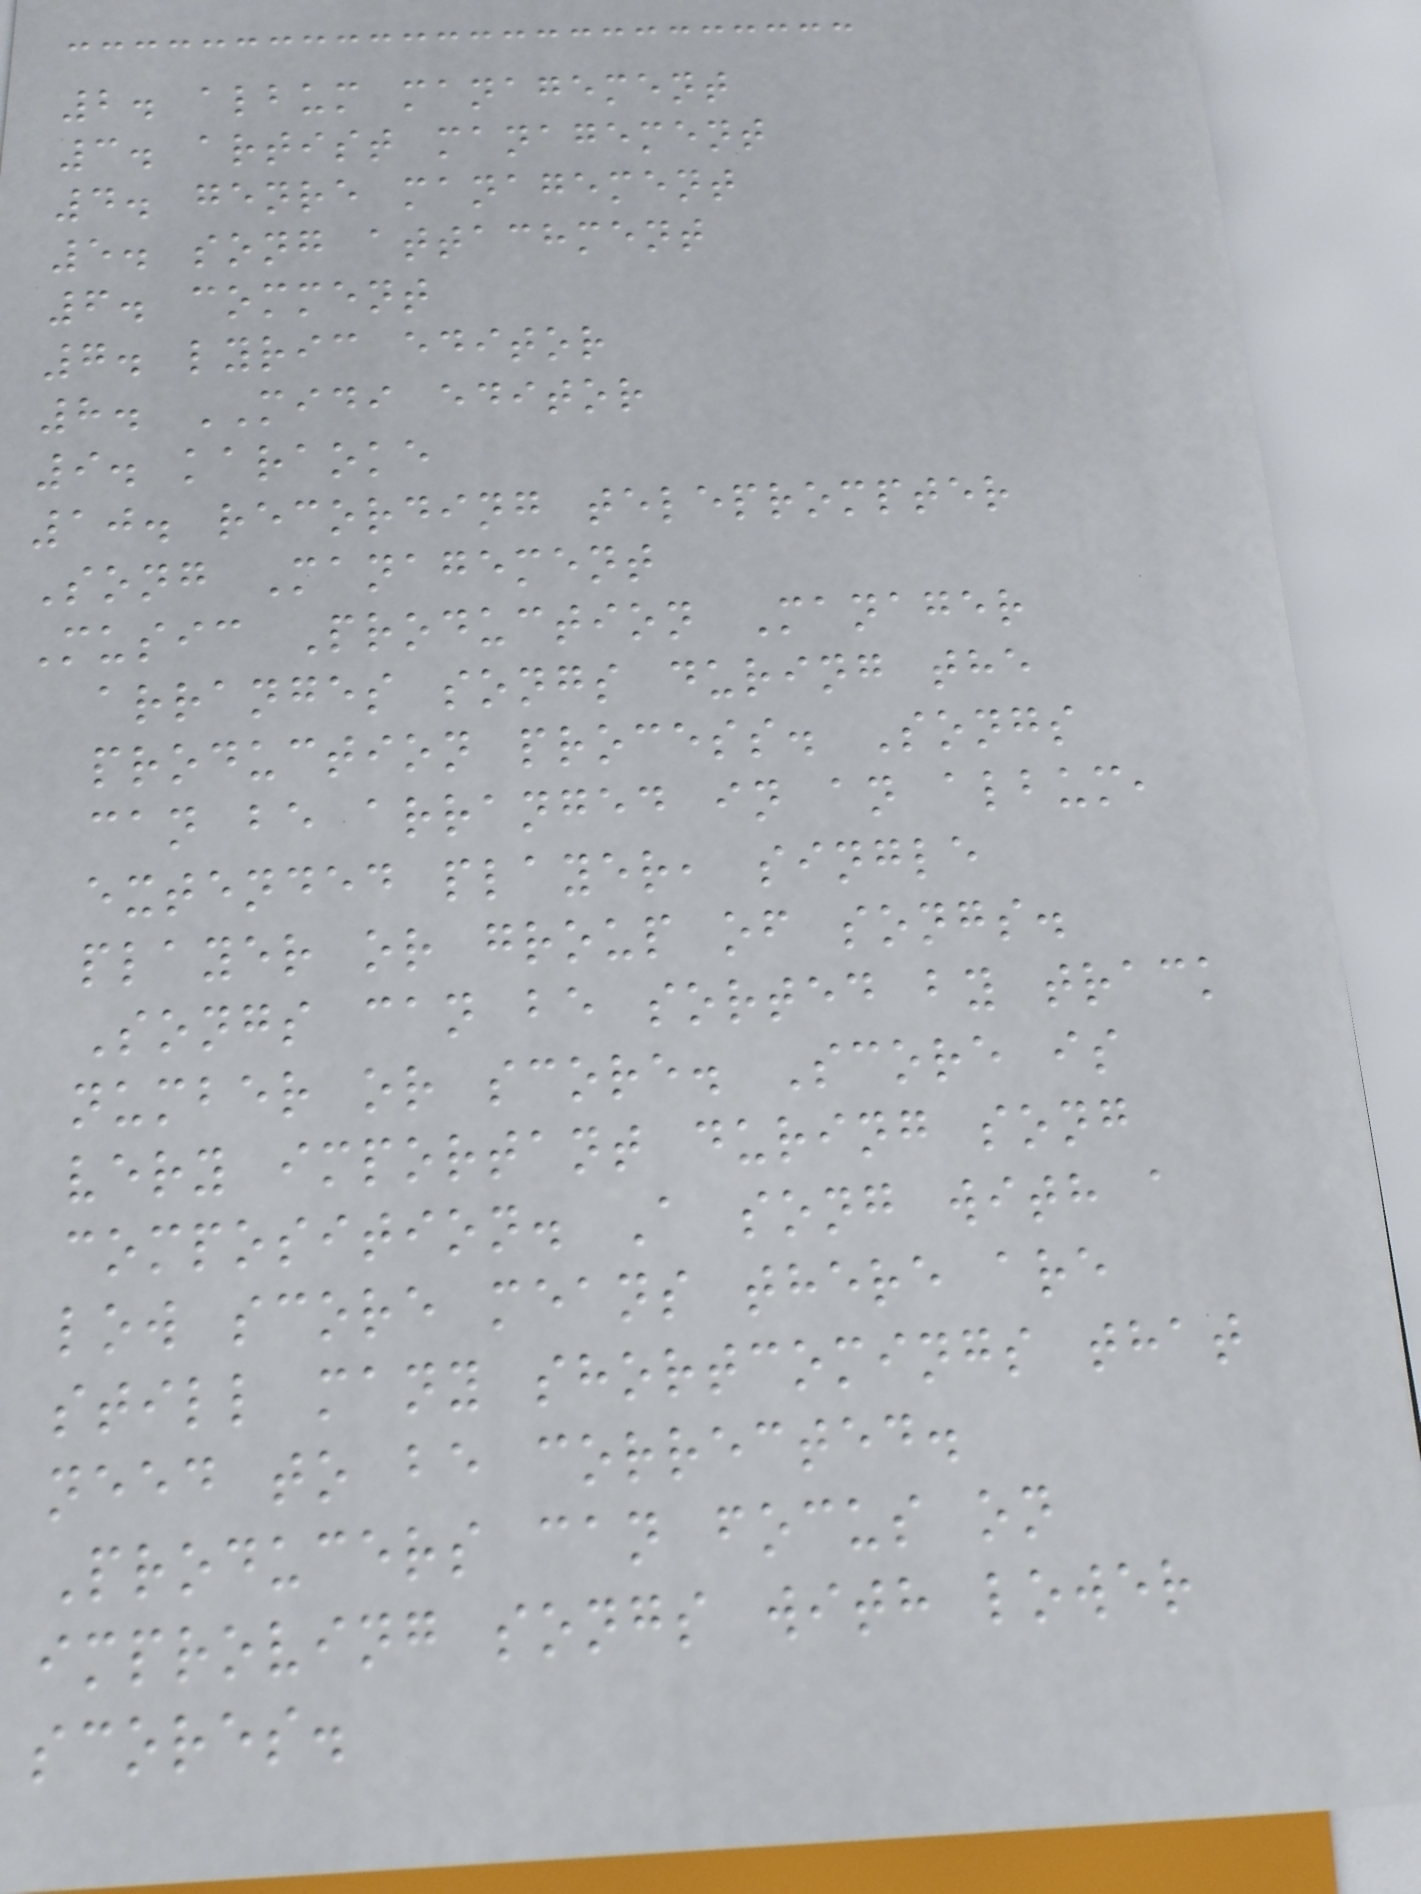2. album management
3. artist management
4. genre management
5. song attachment
6. comment
7. lyric editor
8. MIDI editor
9. karaoke
10. recording teleprompter
Song Management
Music Production Manager
arranges songs during the
production process. Songs
can be arranged in an album,
extended player, single
player or group of songs.
Songs can be sorted by track
number or score. Score is
very important during song
composition. A song with a
low score means there are
still many shortcomings that
need to be corrected.
Producers can focus on
improving songs with lower
scores.
